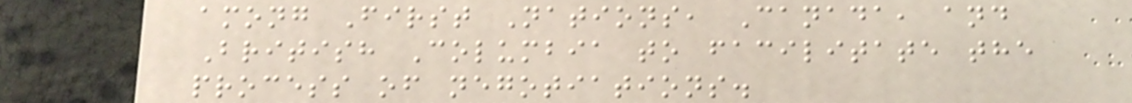among First Nations, Canada, and
British Columbia to facilitate the
process of negotiations.
